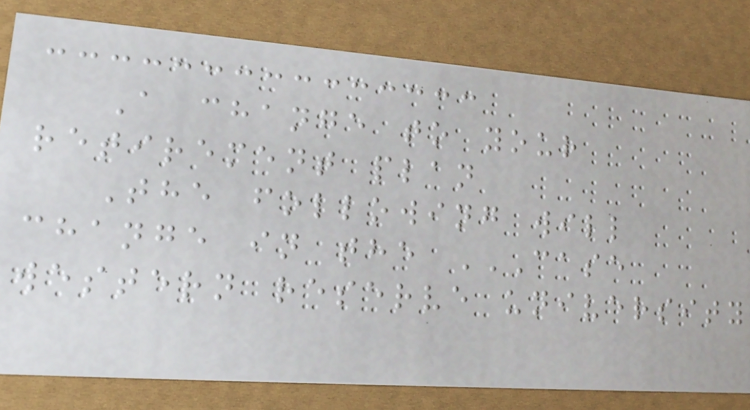A change to your
retirement plan
The following will
change in the CASE
WESTERN RESERVE UNIVERSITY
